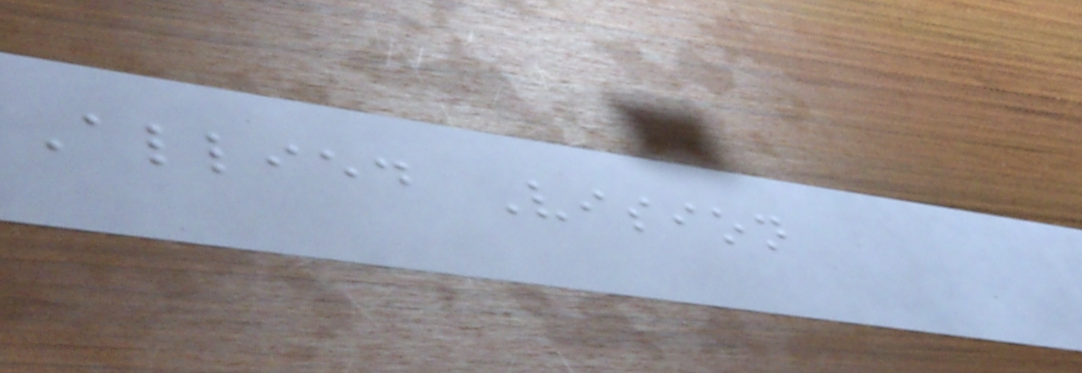Allied Vision
